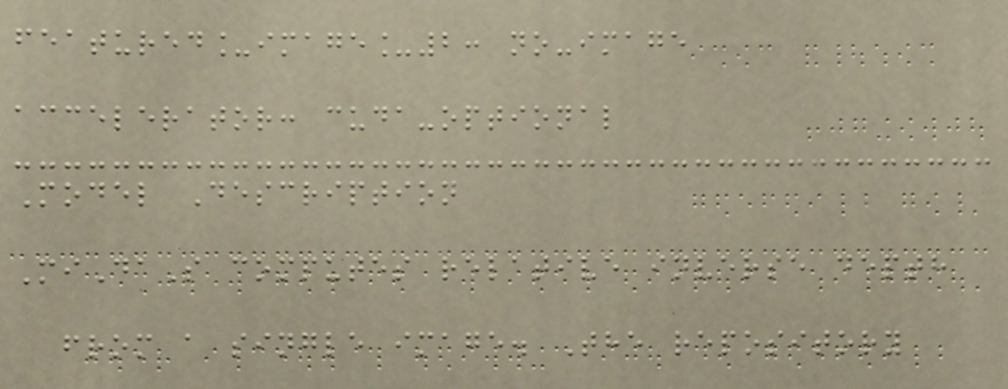featured_image_2: no-image
accelerator: cuda-optional
Model Description
MiDaS computes relative inverse depth
from a single image. The repository
